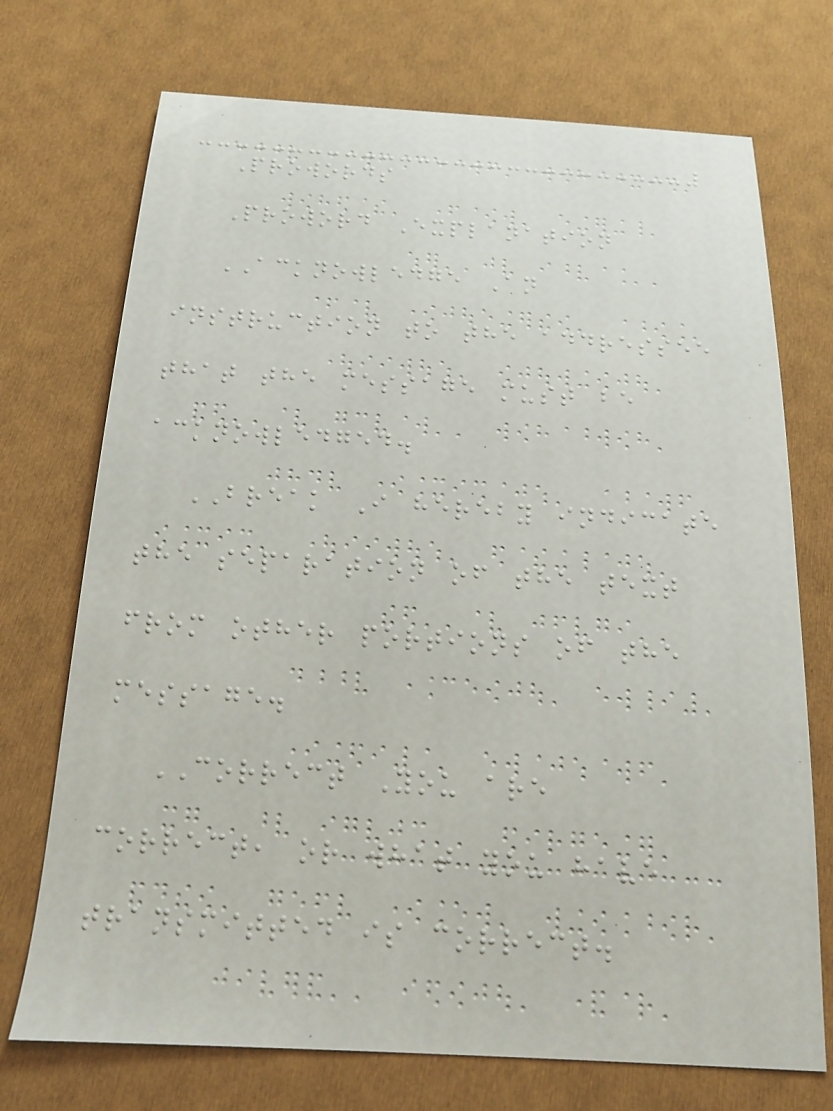Prowords
Proword Explanation
ACKNOWLEDGE An
instruction to the addressee
that the message must be
acknowledged.
BREAK I hereby indicate
the separation of the text
from other portions of the
message.
CORRECT You are
correct, or what you have
transmitted is correct.
